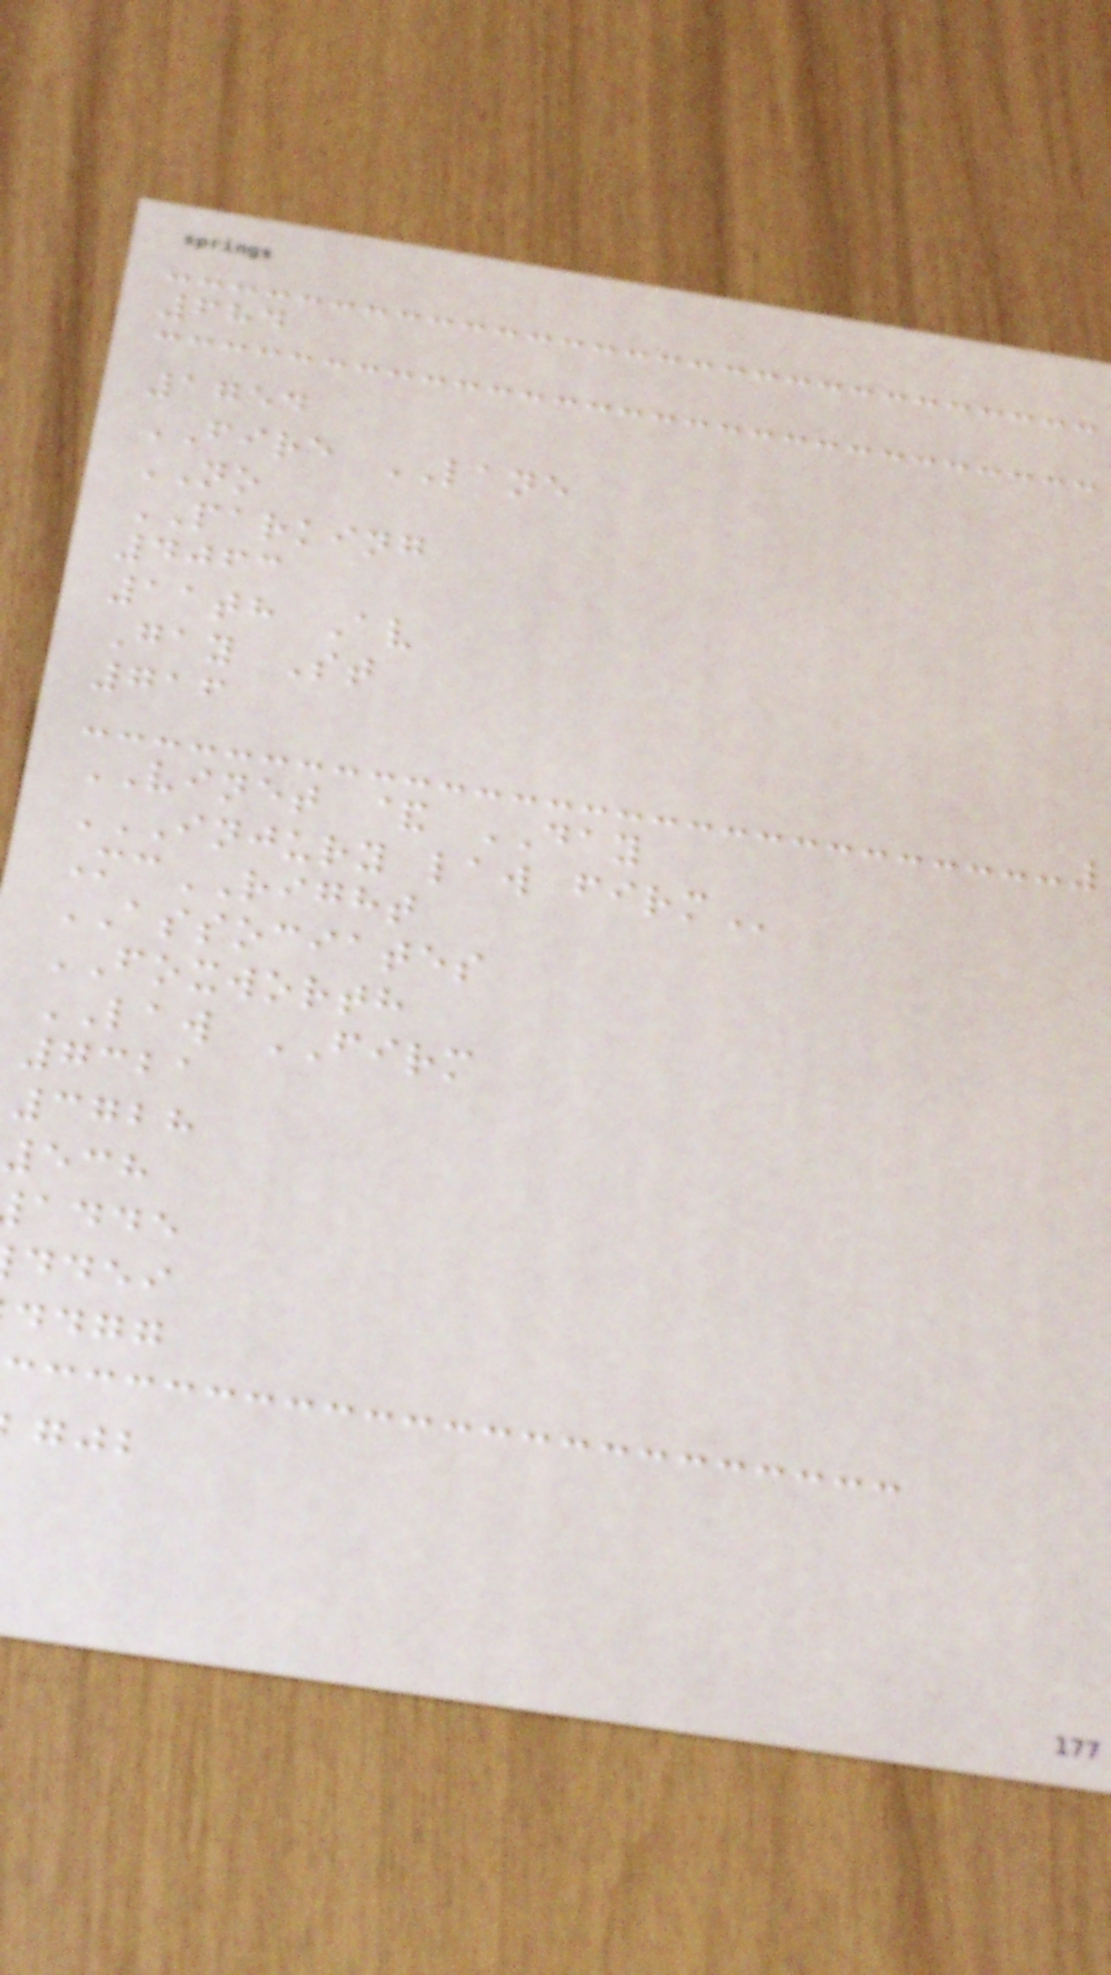684
1754
FIRE LANE
NO
PARKING
4063
11th Av
Gay St
716
VINET & DAY
INJURY LAW FIRM
McRIGHT
ASSOCIATES
FOXWORTH
LAW FIRM
7321
3728
538
adde
ddei
ddgg
